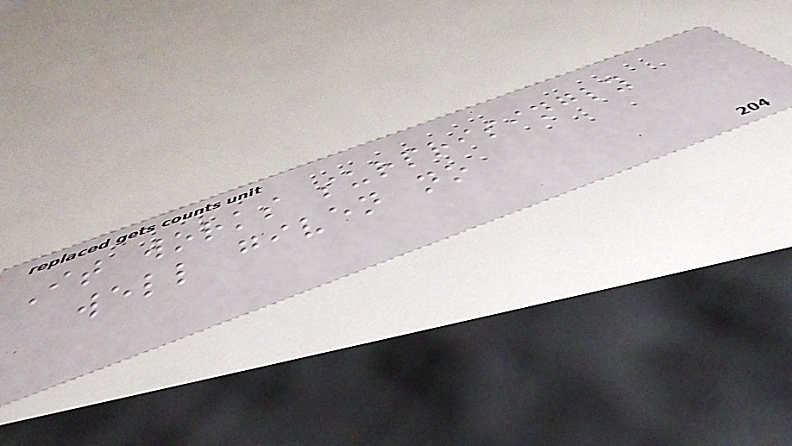It works surprisingly
well given no
